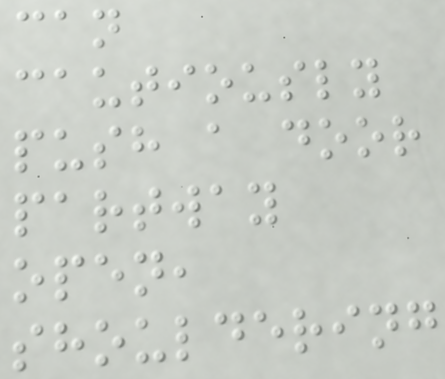can
cautiously
push a door
partway
open,
shouldering
